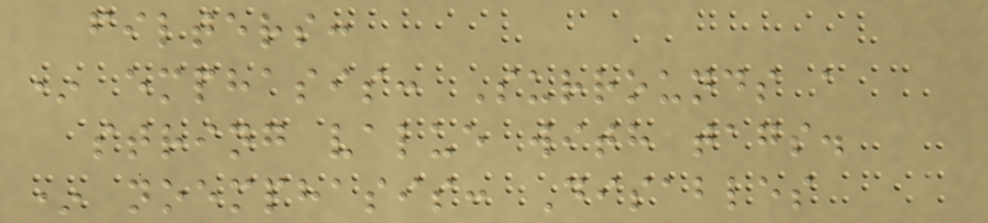filters:
* emphasis: Surrounds a
string value with tags.
* noemphasis: Disables
